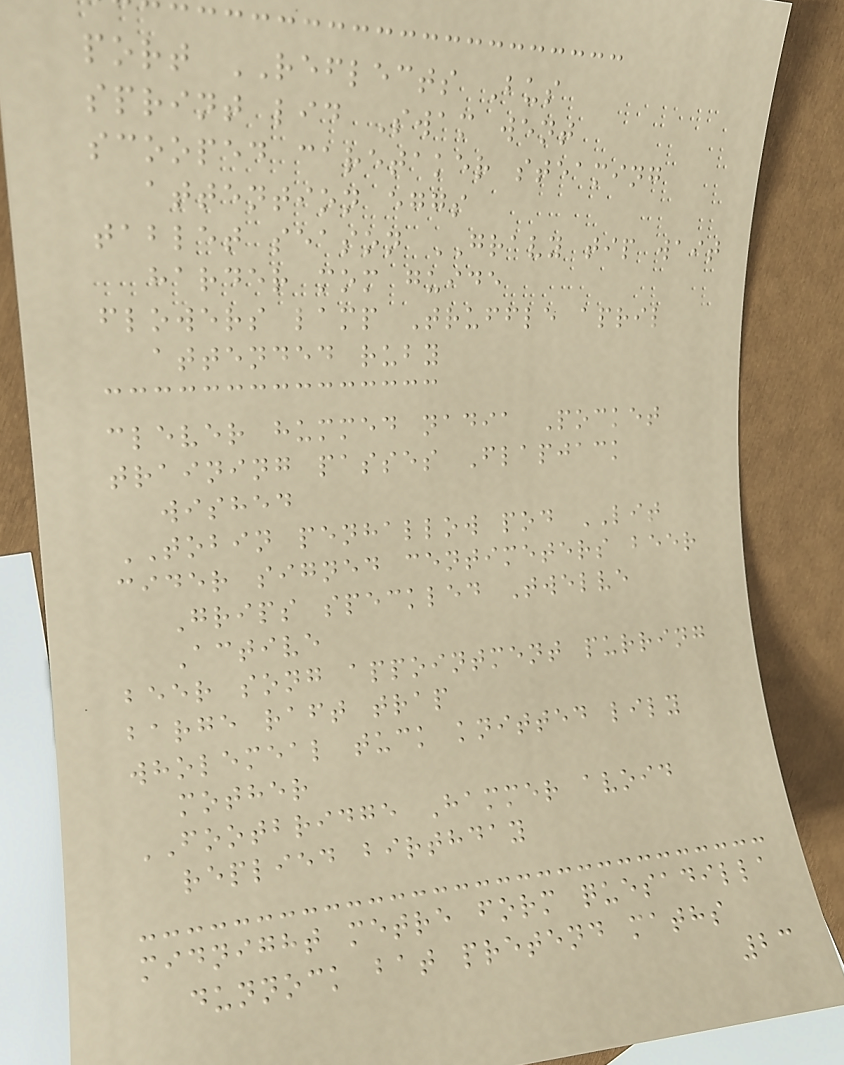port REFLECTS Bus
sprint lid Swam went
scooped caretaker steaming
attention eggs
tablet season GRAVY tip wait
harder mom guide
flowers lamp Truffle april
attended ruby
clever hummed nadia Pocket
training passes Flapjack
wished
TOBIN penhallow pod LIT
cider signed centimeters beer
Grips speckled Twelve
Active
beer song appointment purring
barge raft trap
wholemeal tuck knitted lily
mother
FOOTBRIDGE Hammer avoid
replied birthday
midnight metre form quesadilla
dunnock bat pretend maths
23
